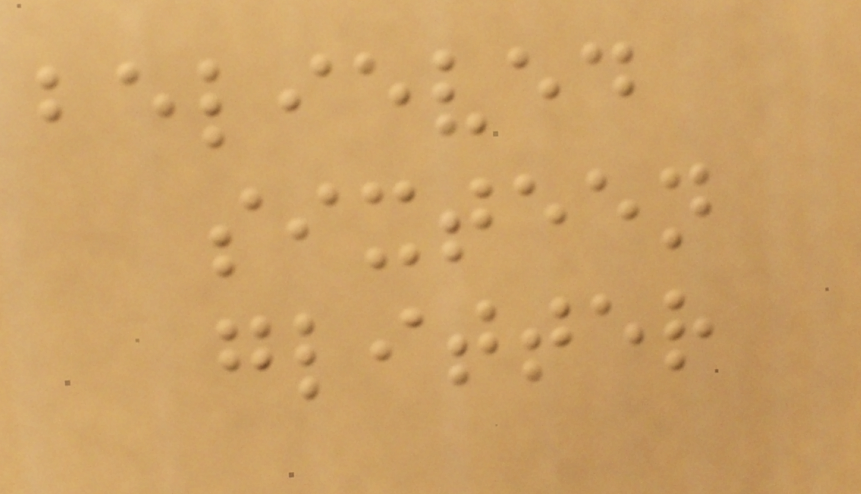believed
sixteen
glitter
